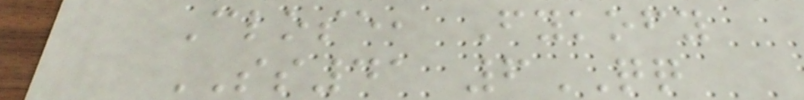Close, Fykofy
SS41 6QQ
